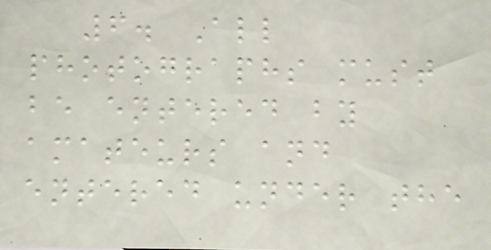6. All
photographs must
be entered by
amateurs and
entered under the
